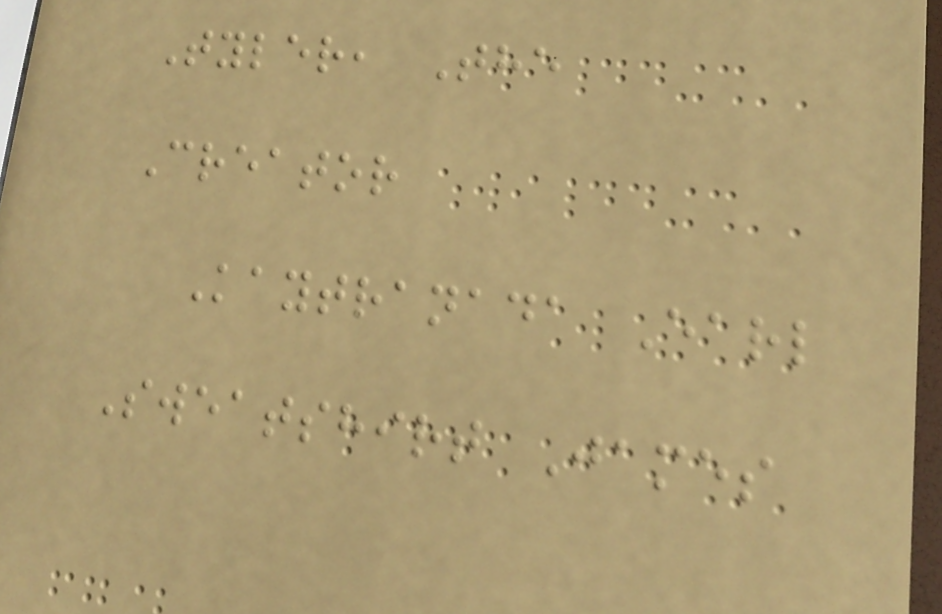Tyler, The
Creator
Kaytranada Earl
Sweatshirt James
